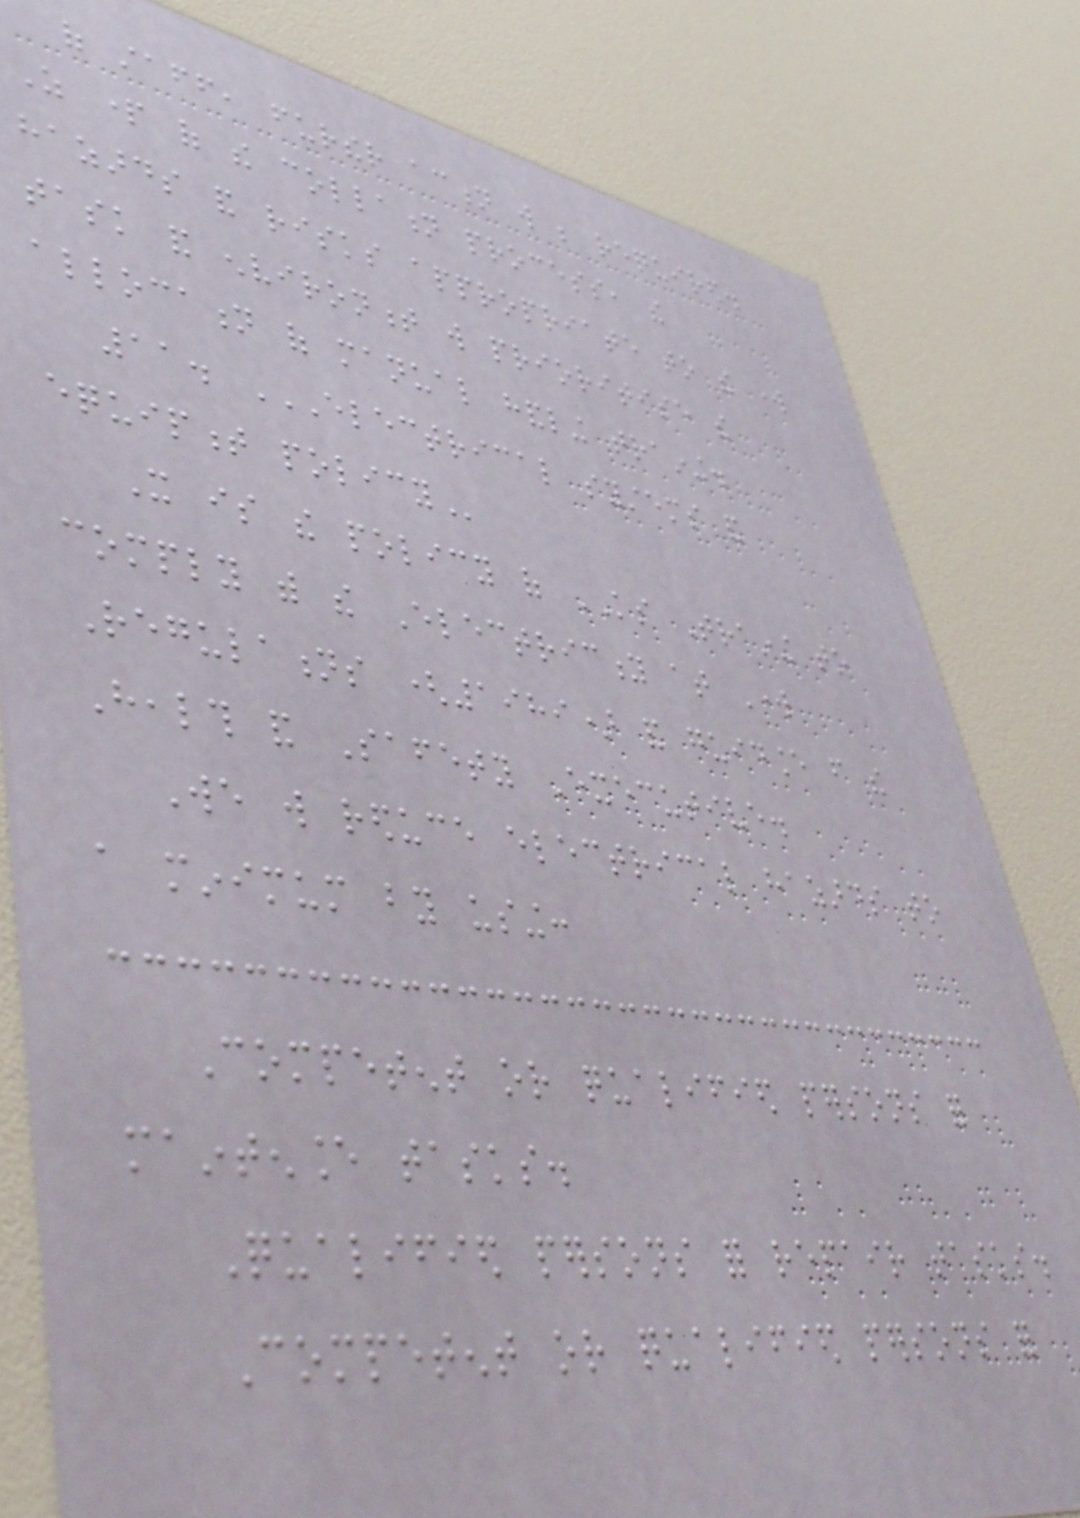of staff, further action will be required.
As part of the collation process, the
hazards and risks appropriate to the work
task and environment will prioritise the
allocation of manual handling training.
11. ELECTRICAL SYSTEMS AND
EQUIPMENT POLICY
It is the policy of KS Training to
comply with the Electricity at Work
Regulations (1989) and guidance from the
Health and Safety Executive.
We will reduce electrical hazards to
a minimum by using:
Competent or qualified persons for
maintenance tasks.
Qualified persons for repair tasks.
Competent or qualified persons for
